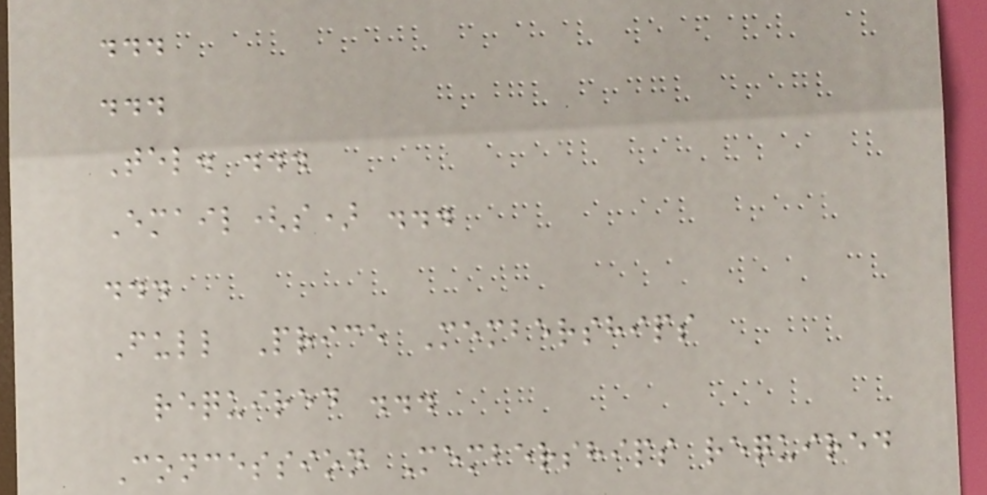...
...
Tel. ...
Email(s) ...
...
Full Price Memberships
required ...
Concession Memberships required
